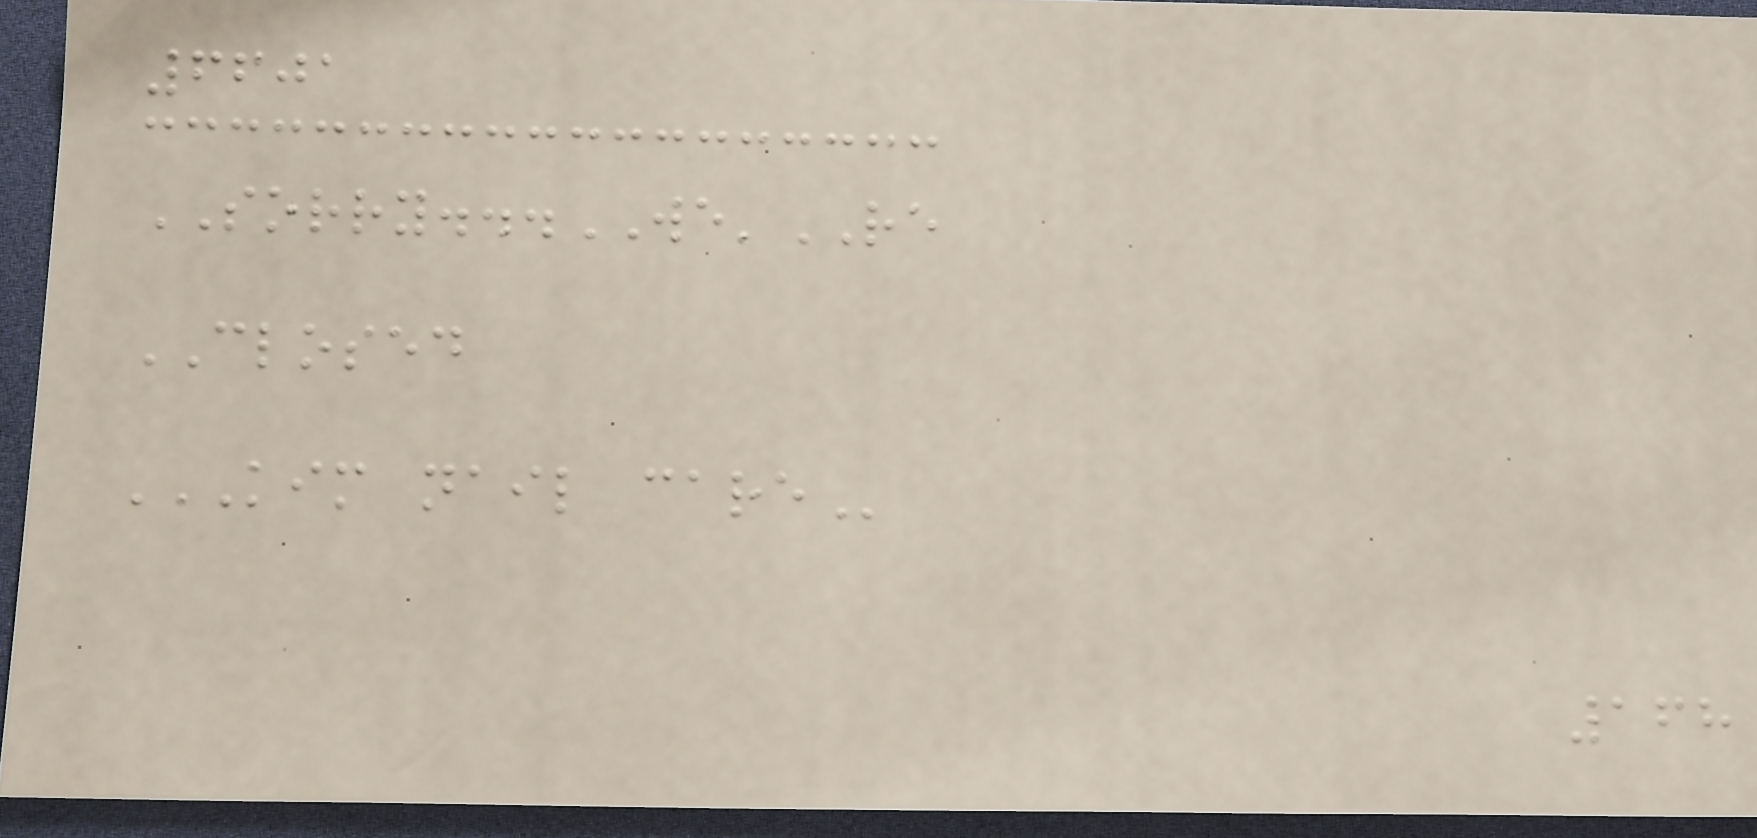6601
SORRY...WE'RE
CLOSED
KIM NAIL CARE
168
